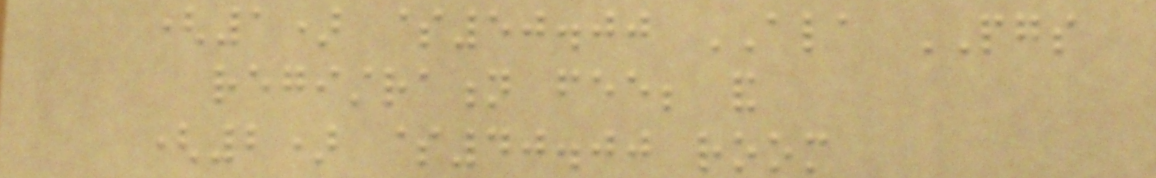(1) $50.00 ALA PGS
registration fee; and
(2) $40.00 room
